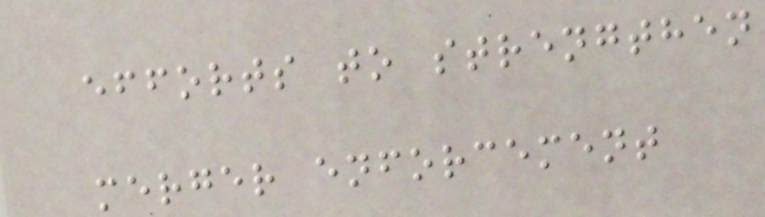efforts to strengthen
merger enforcement
